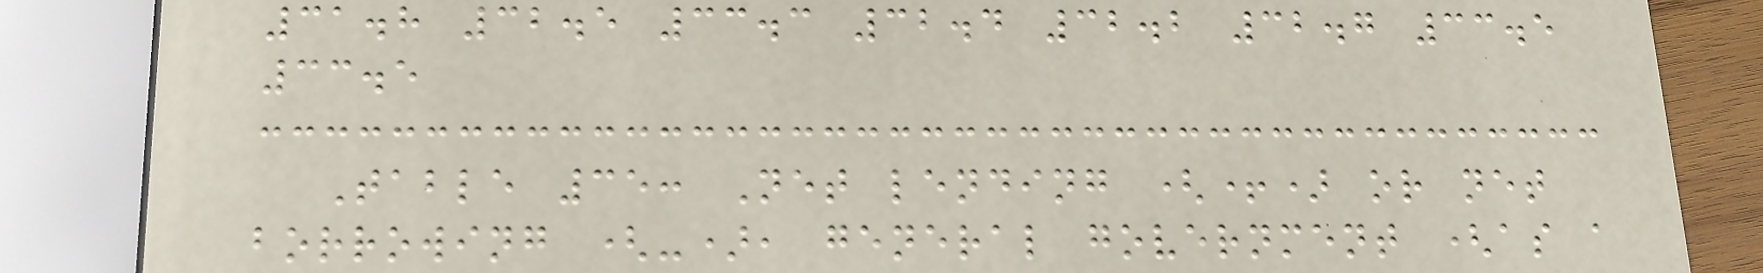31.8 32.5 33.3 32.4 32.2 32.7 33.5
33.5
Table 35: Net lending (+) or net
borrowing (-), general government (as a
